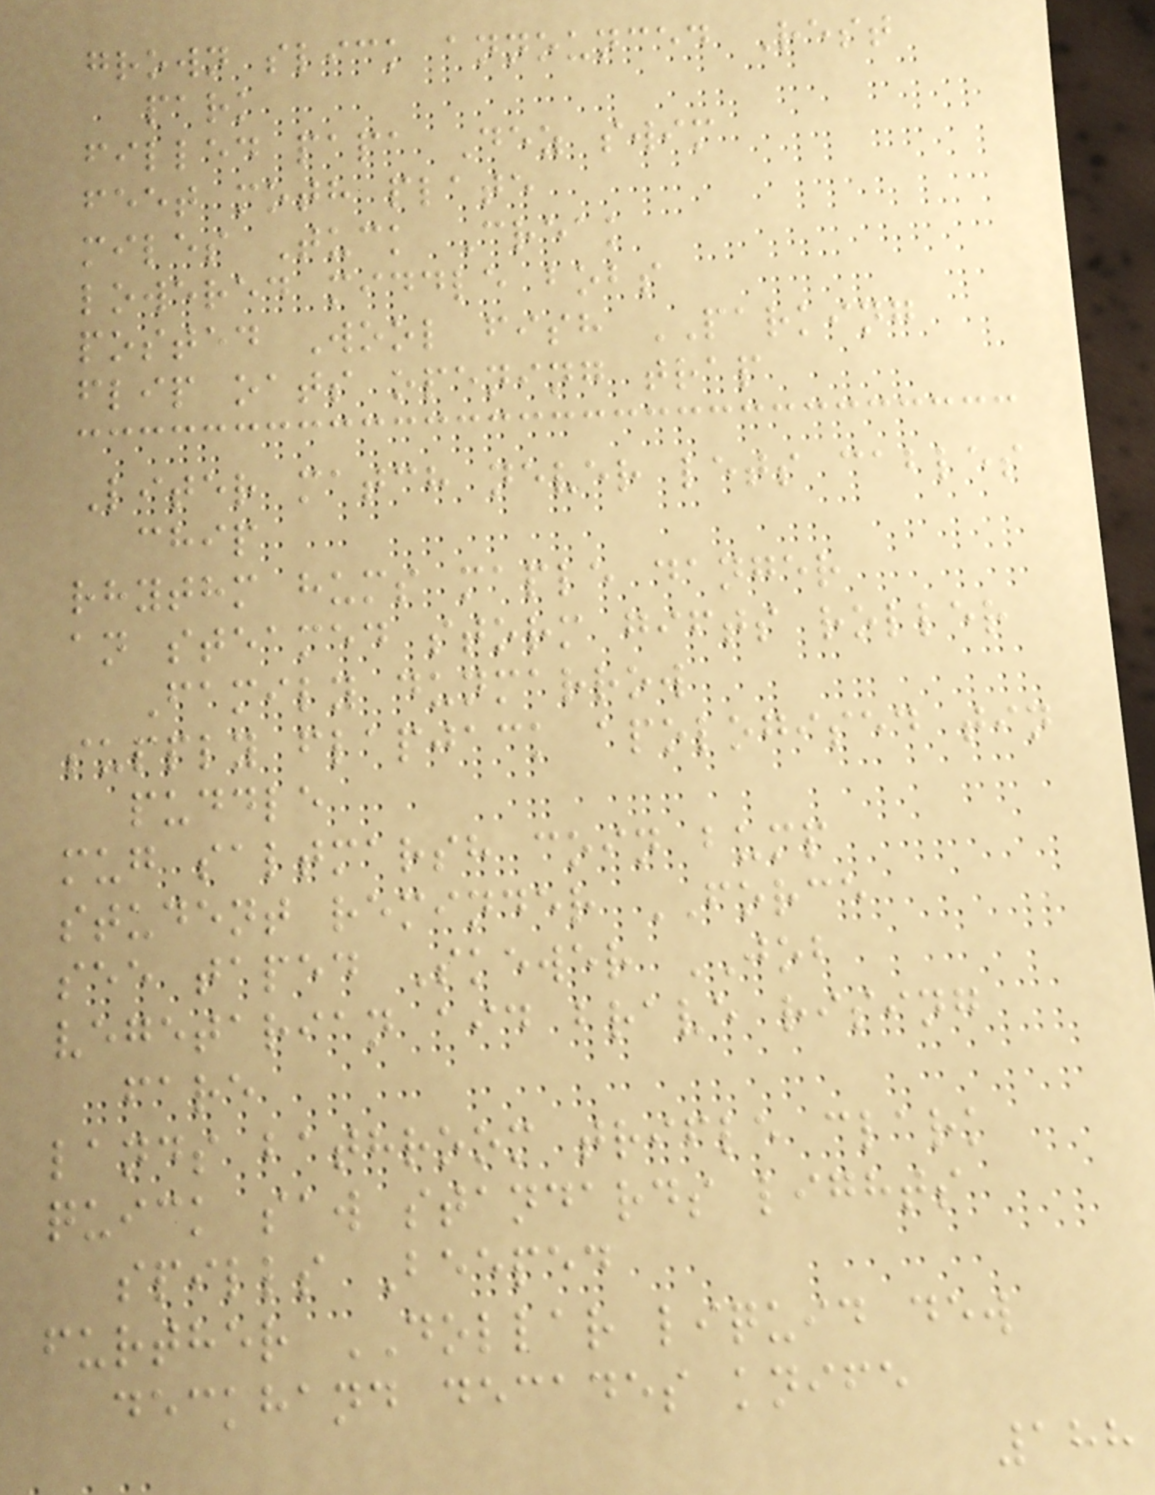grown slick announced Rest
park
filled papa Dez swim
feet moth plate
miles Tuck Creak
lowered middle bobs
posted Wool fish PARKING
flip oats opening trap
Liter match never lets cables
chip
rhythm hums maple danger
an steamed storm gifts roller
Family dunmarrow
supply flapjack apologised tin
puddle
mug saltmarsh coin bump
student reminder FORCE
see taped Skewer JOB
vegetarian aid brave rising
fare
lands bathroom trifle clark
quick saw standards lights
spills Beeped
further DOLLAR liquid dew
deckhand decades knife
188
